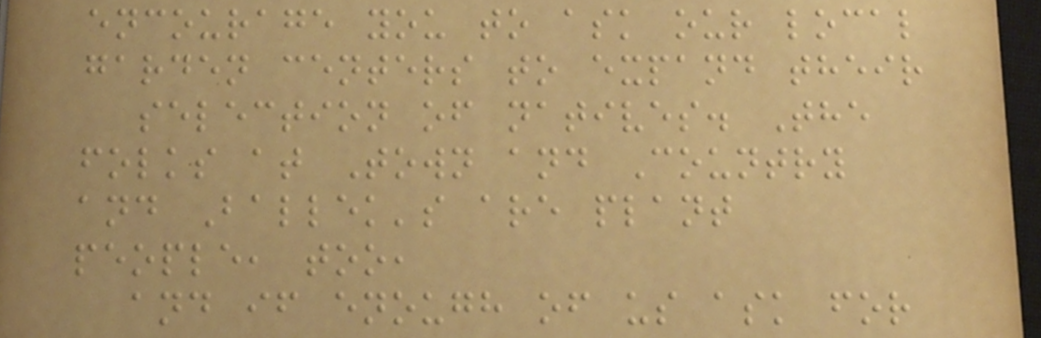encourage you to ask our local
garden centers to expand their
selection of natives. The
folks at Town and Country
and Ballek's are plant
people, too,
and if enough of us ask for
